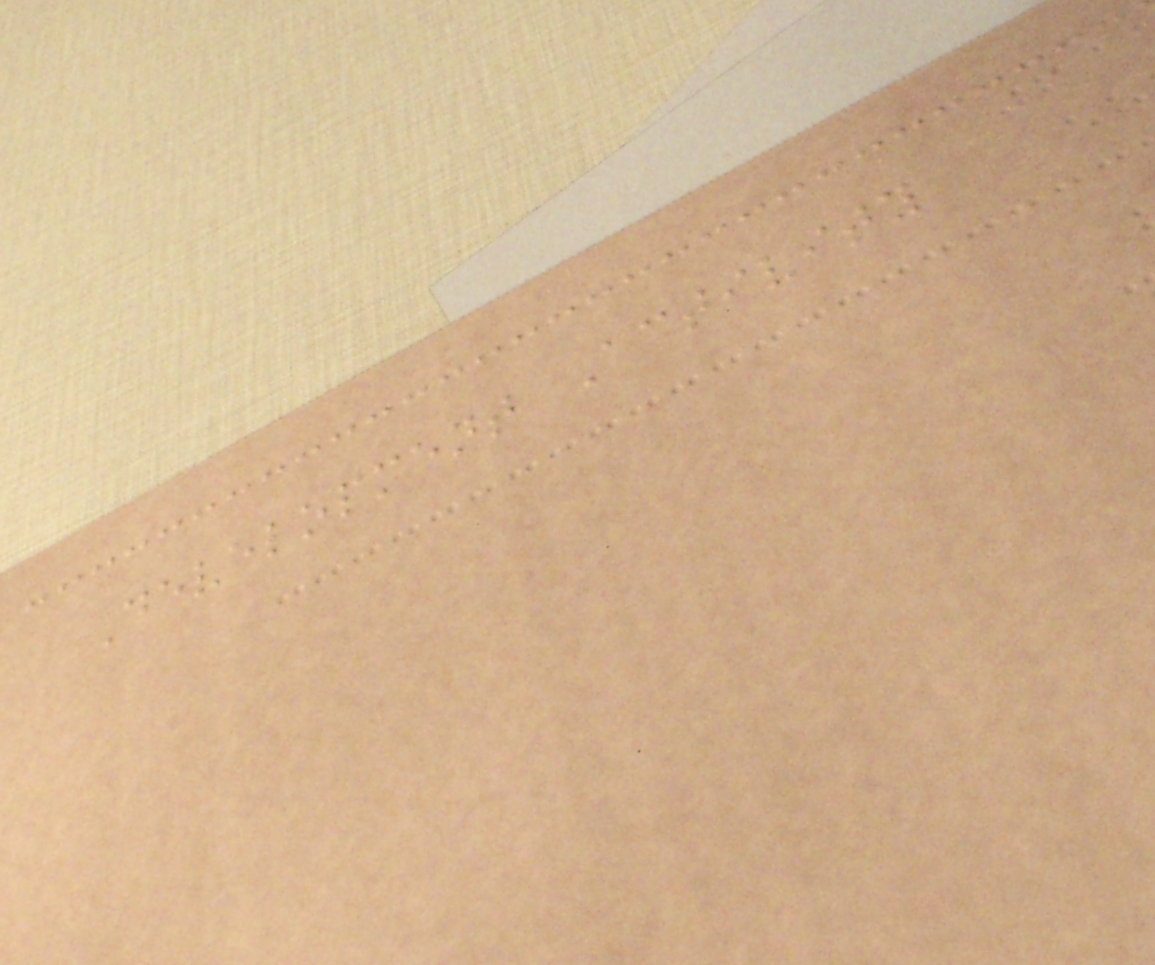Development Activity
